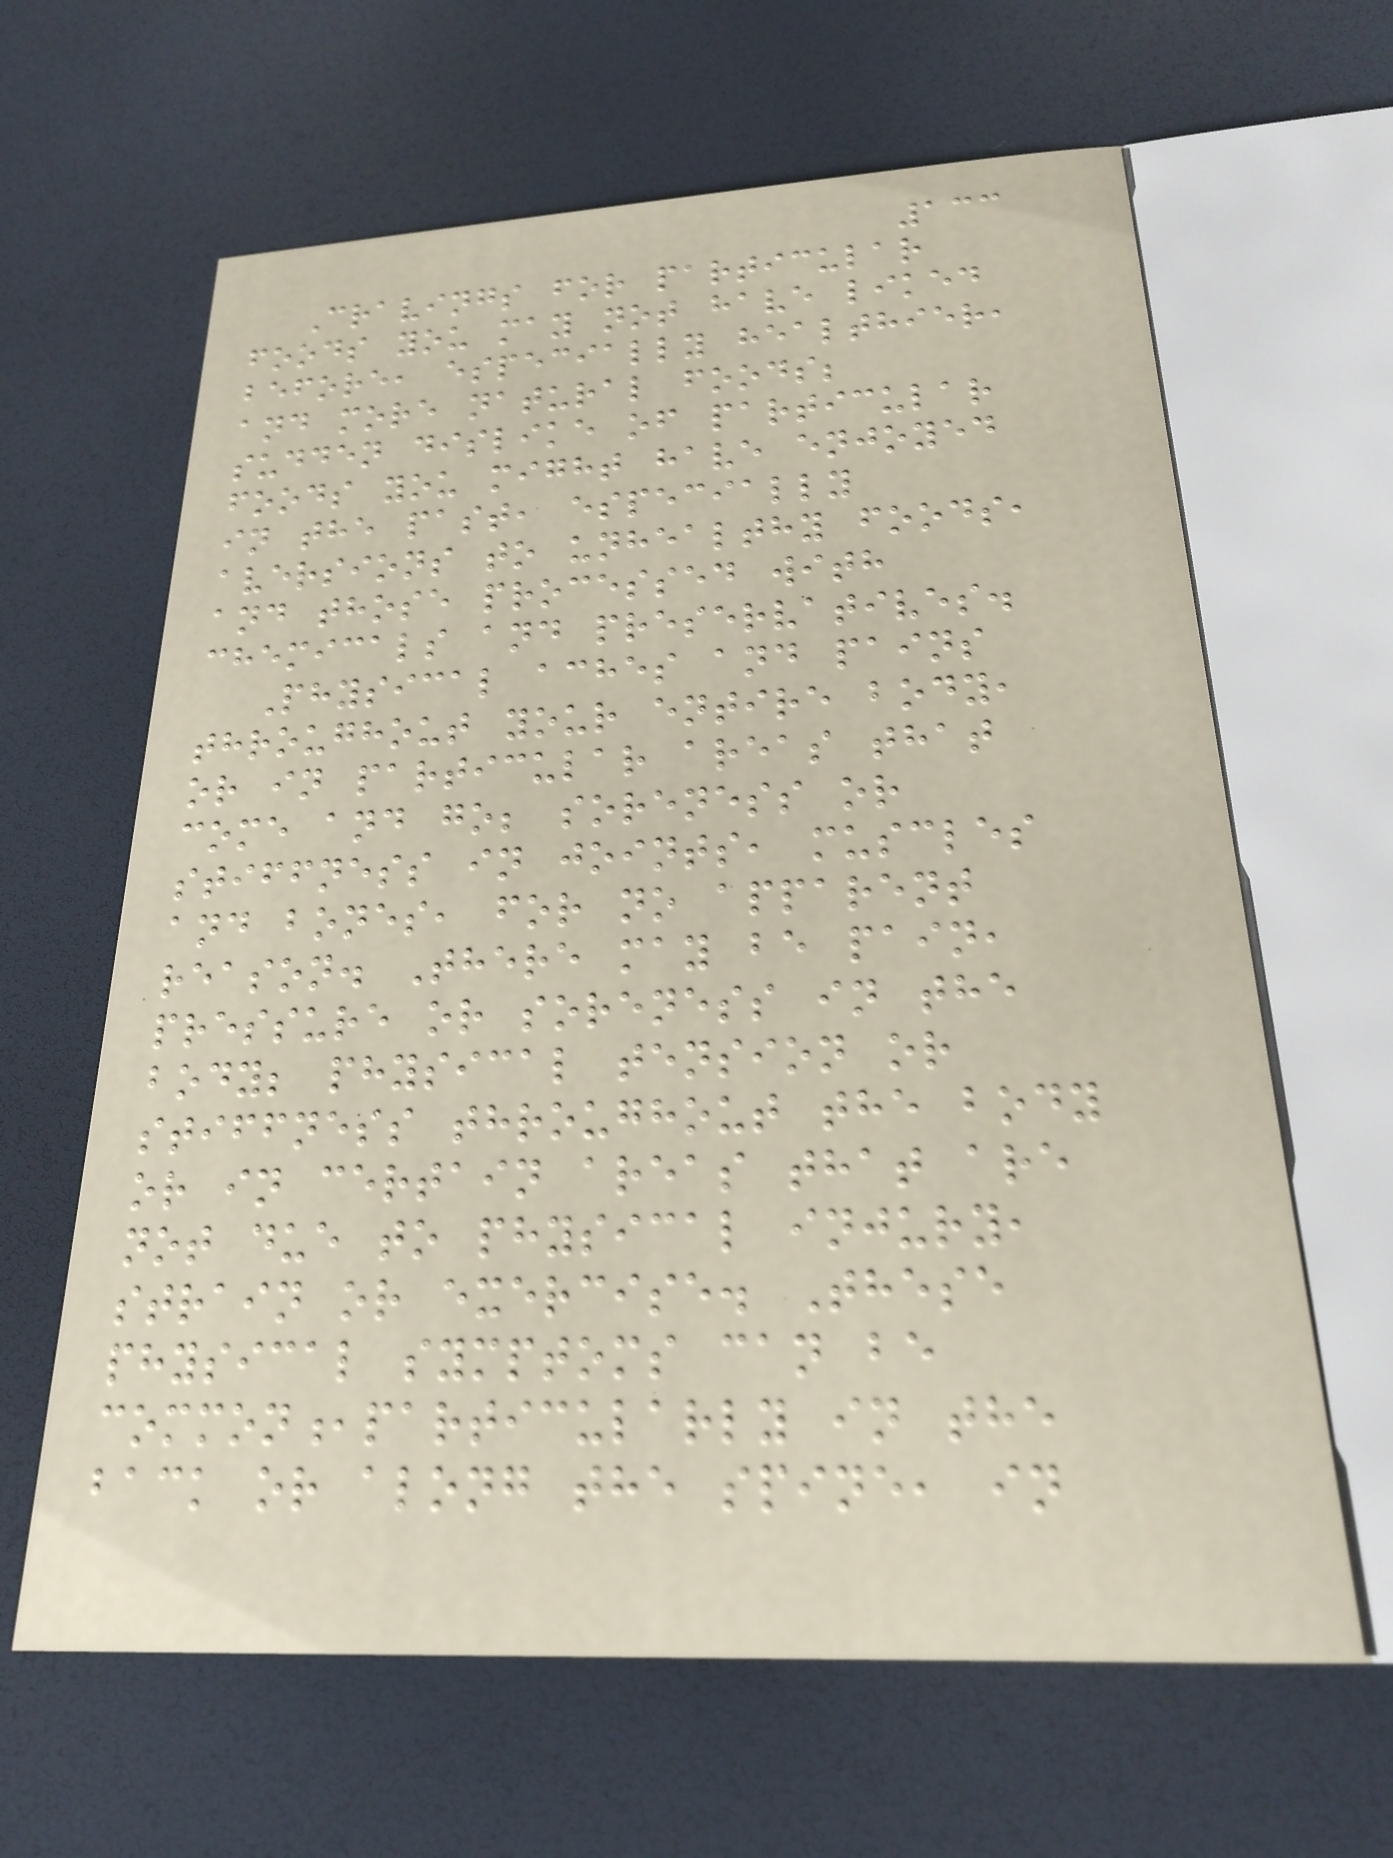133
Cravings for particular
foods you may not have liked
before, especially healthier,
and more natural foods;
sudden dislike of particular
foods you might have enjoyed
in the past, especially
aversions to unhealthy foods,
and those processed with
chemicals and preservatives.
Physical aches and pains
throughout your entire body,
or in particular areas that
come and go; soreness or
stiffness in joints, muscles
and bones, for no apparent
reason. There may be pain,
pressure or soreness in the
body; physical tension or
stiffness throughout the body
or in certain areas that are
not due to physical injury,
strain or exercise. These
physical symptoms can be
common,particularly in the
back or along the spine, in
